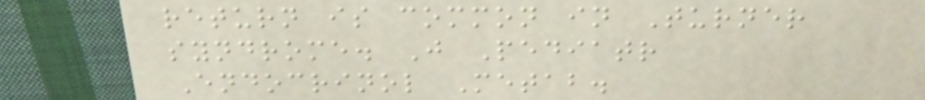return is common in Turner
syndrome. J Pediatr
Endocrinol Metab.
